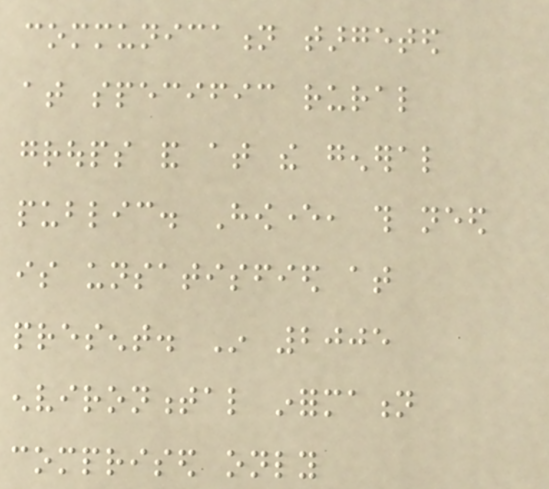communication targeted
at specific rural
groups and at the general
public. However, this need
is unsatisfied at
present. In 2005
environmental information
comprised only
